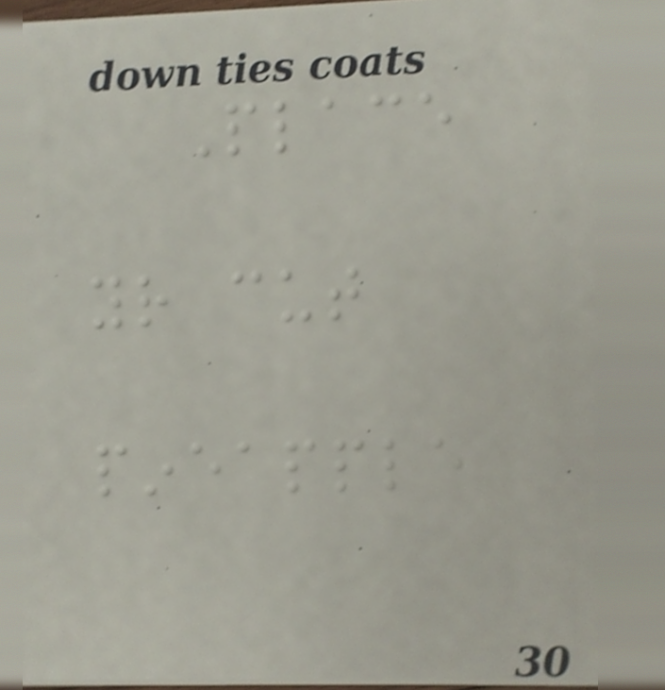Place
your cut
pineapple
